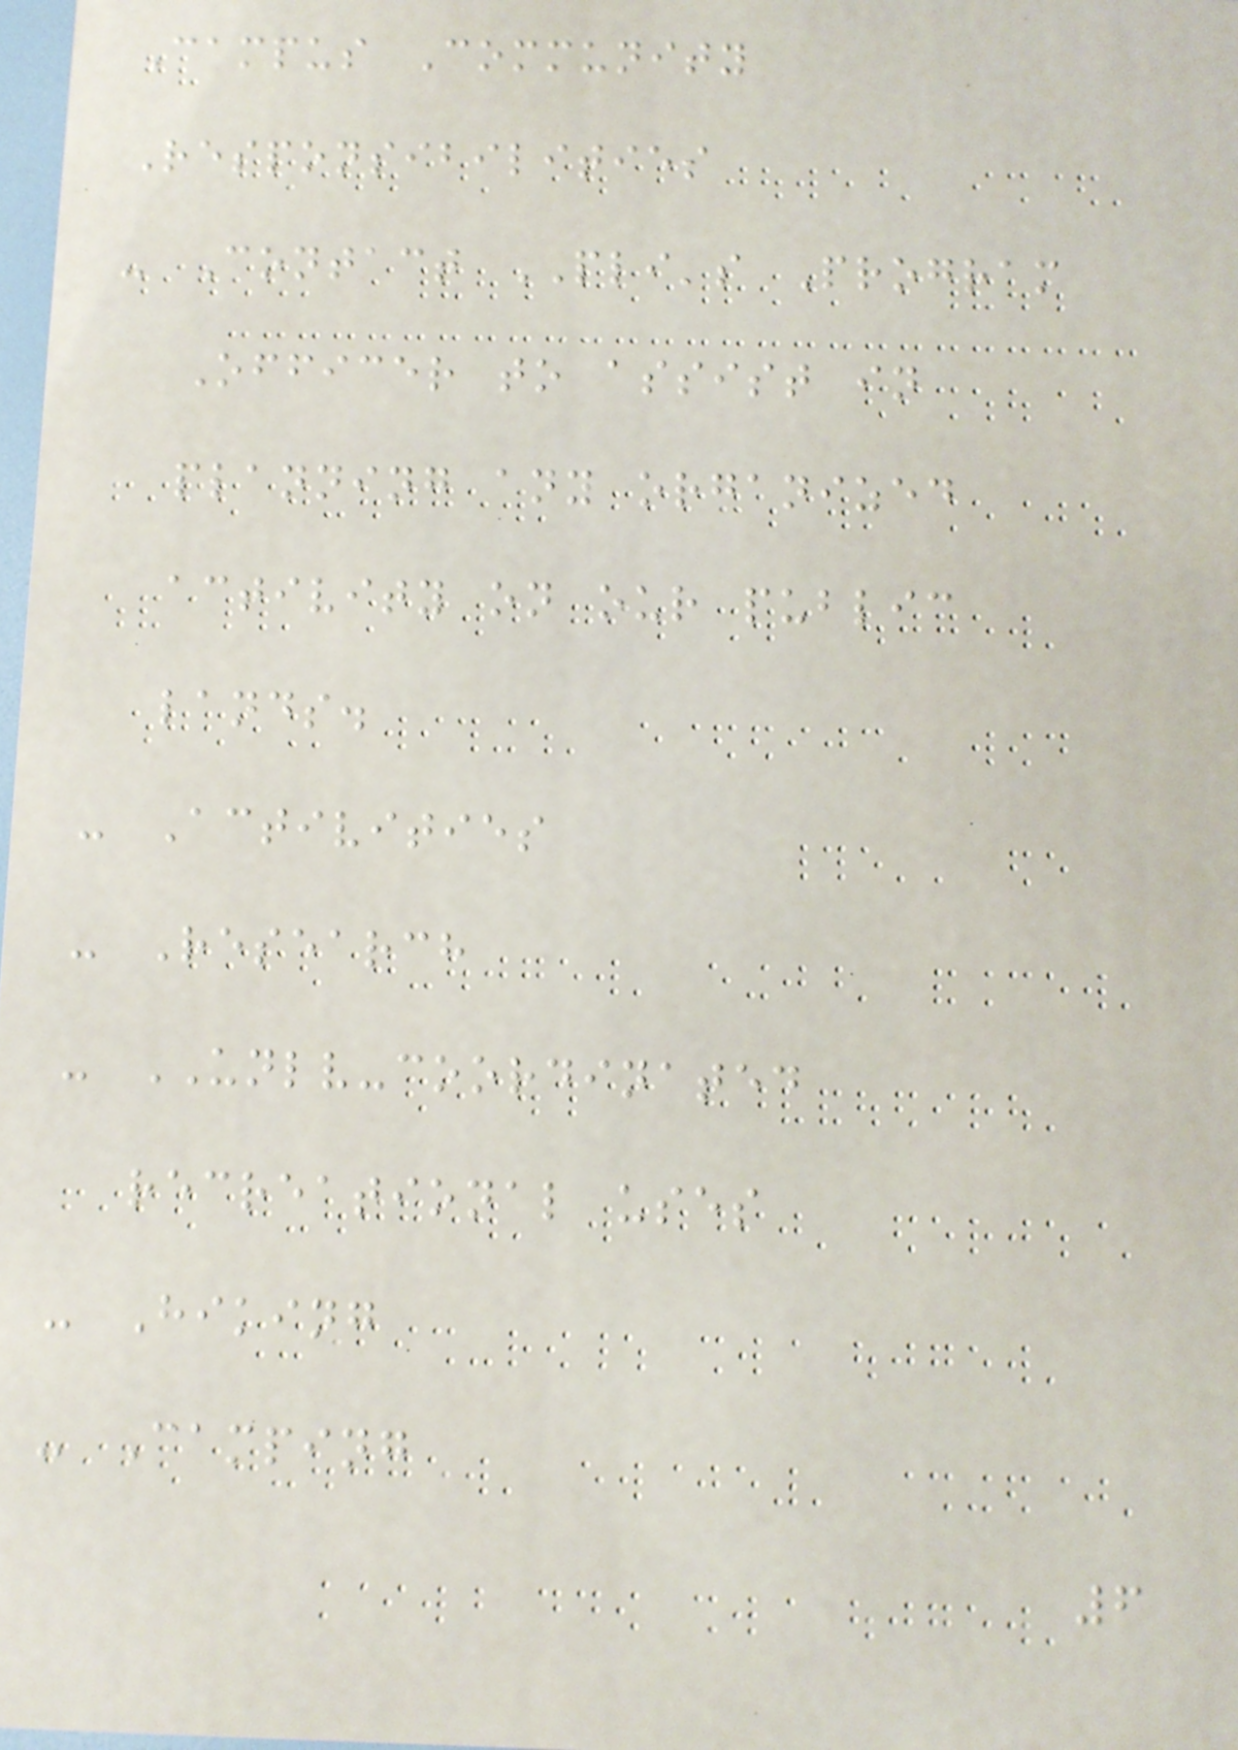Campus Community
Responsibilities
- Contact PLI's Program
Officer to assist in
planning any organized
activity on our public
lands.
- Activities
- Research
- UNLV-coordinated
recreational uses
- Hiking
- Camping
6
